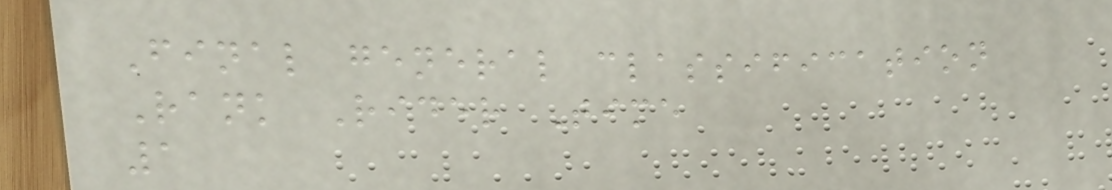Final general classification
Rank Rider Time
1
